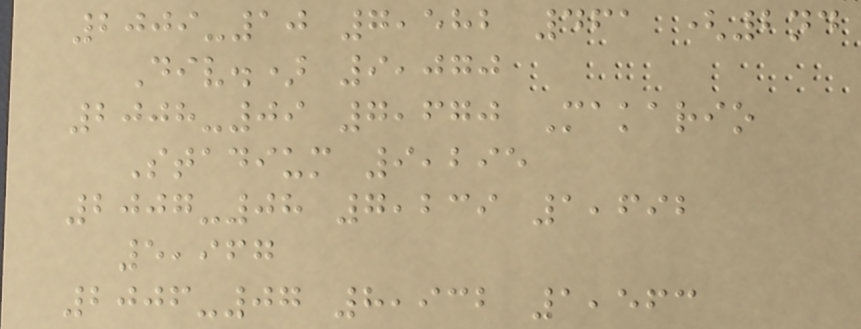2009-10 7,582 461 (2nd
Div.) 9,070
2008-09 7,670 Makario
Stadium 9,295
2007-08 7,239 1,692
5,967
2006-07 8,932 1,563
